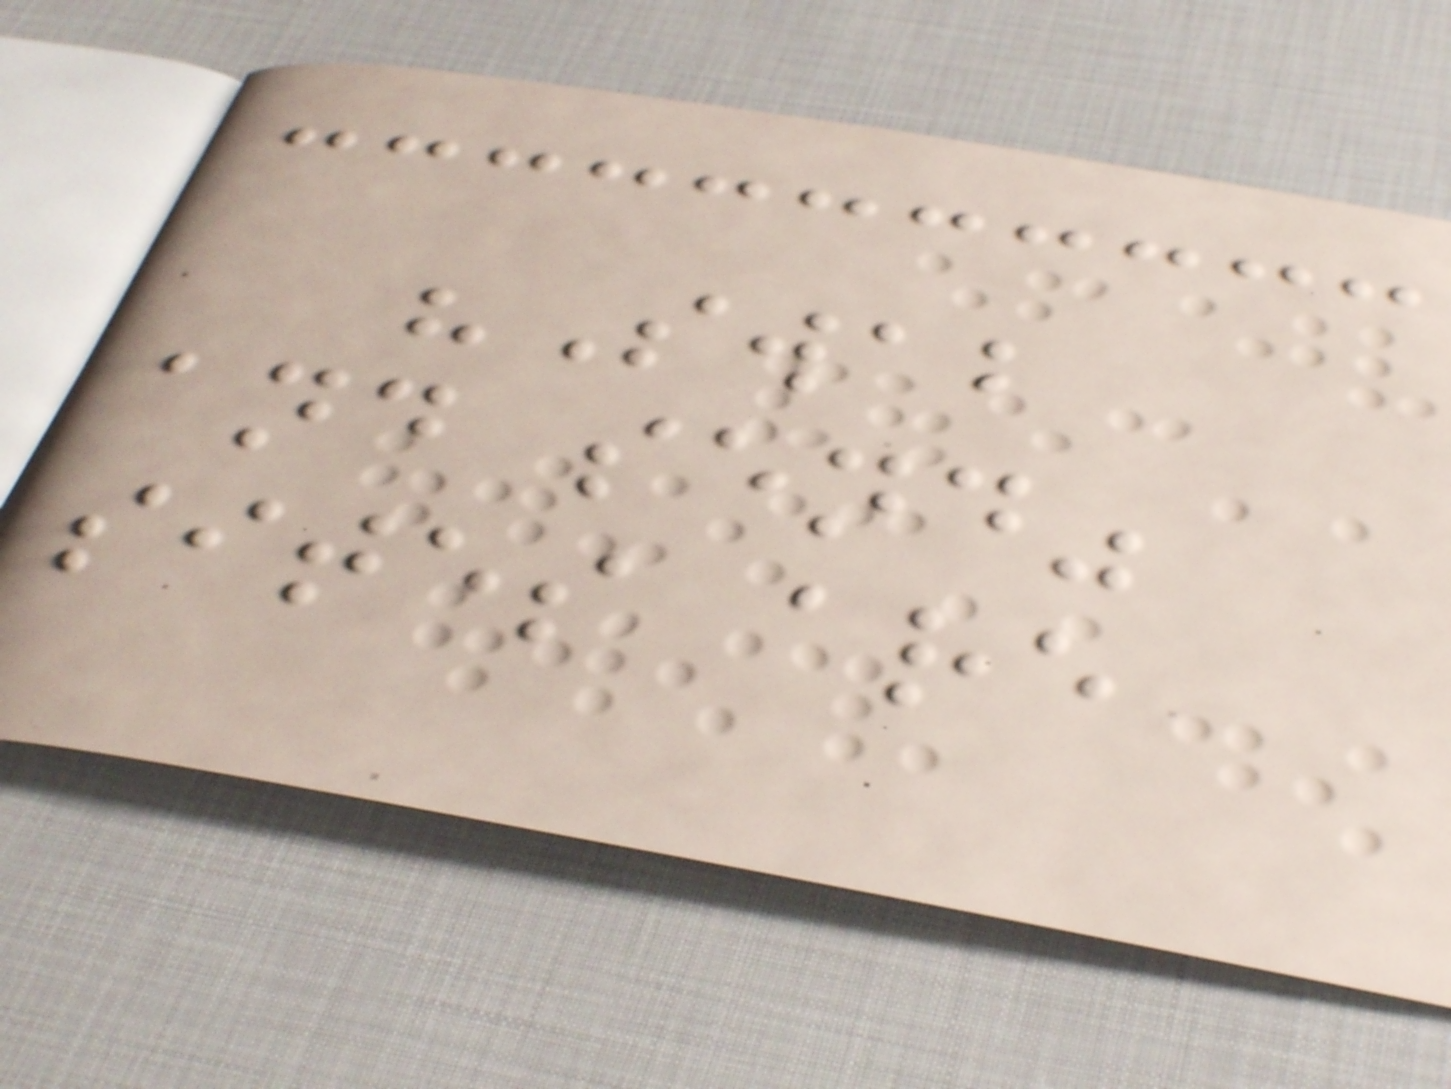"Swab
and send"
sites are
